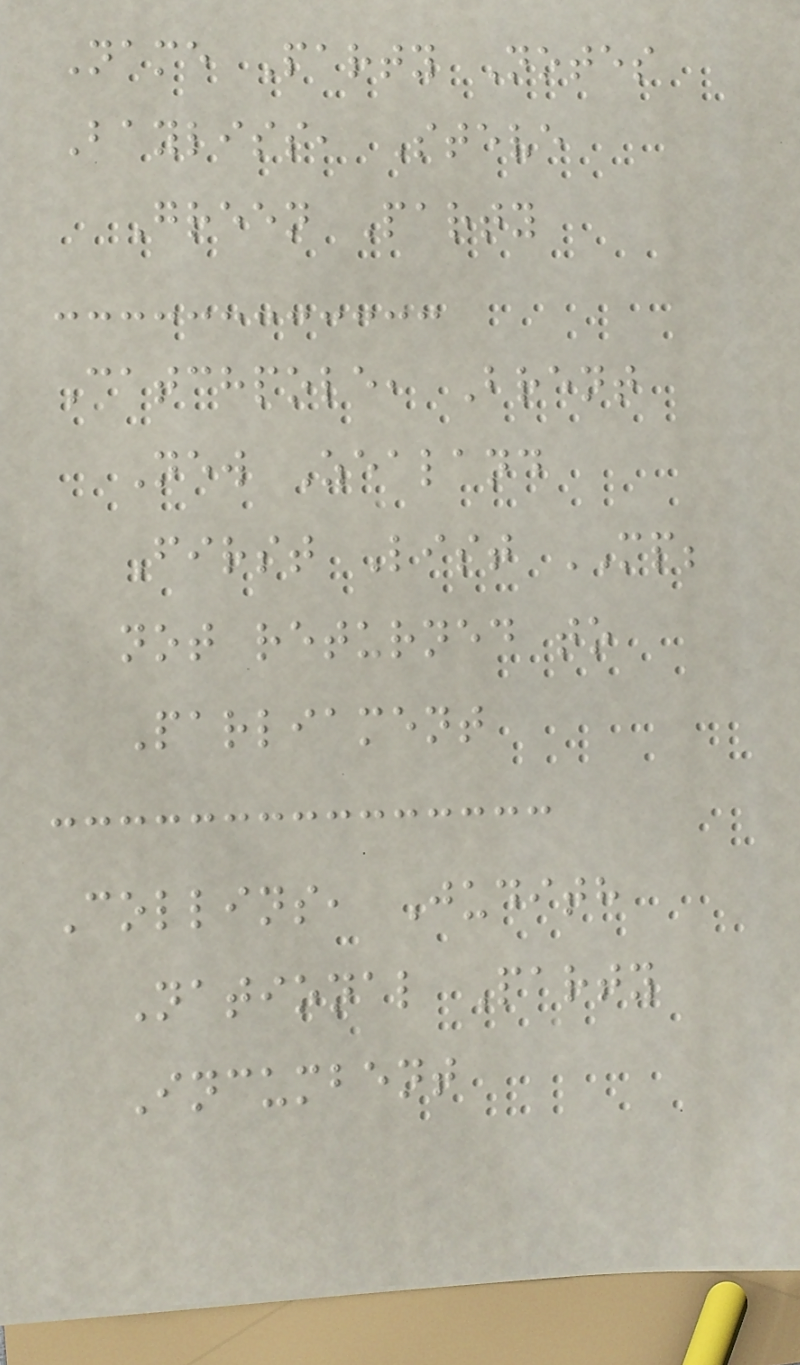Name Party Notes
Bayliss, Steve
Green Party
Catchpole, Brent
New Zealand
First List MP;
not returned to
Parliament
Collins, Judith
National Party
Incumbent
